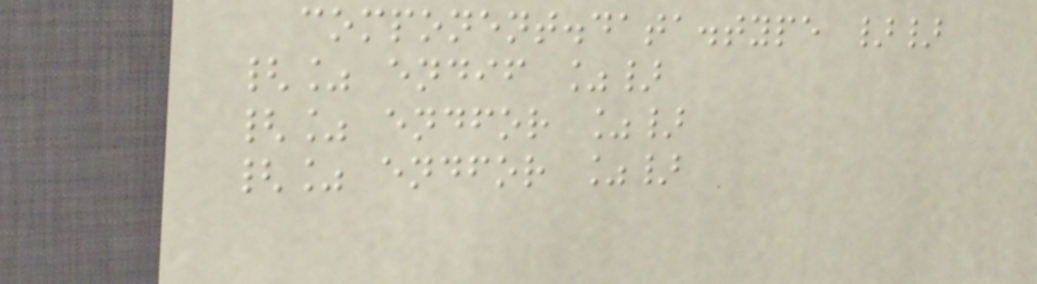component.data.type }}
{% endif %}
{% endfor %}
{% endfor %}
